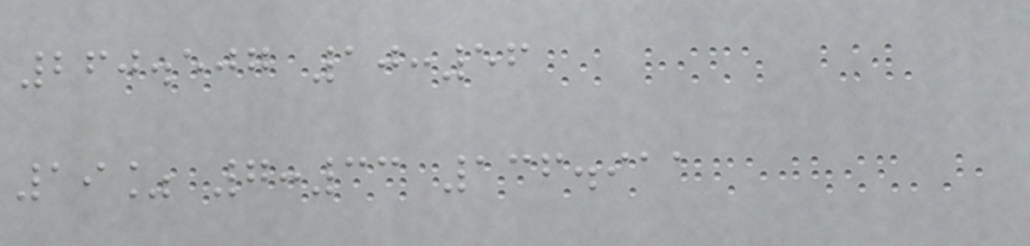260.507 10:56
19% 7:33 136.911
